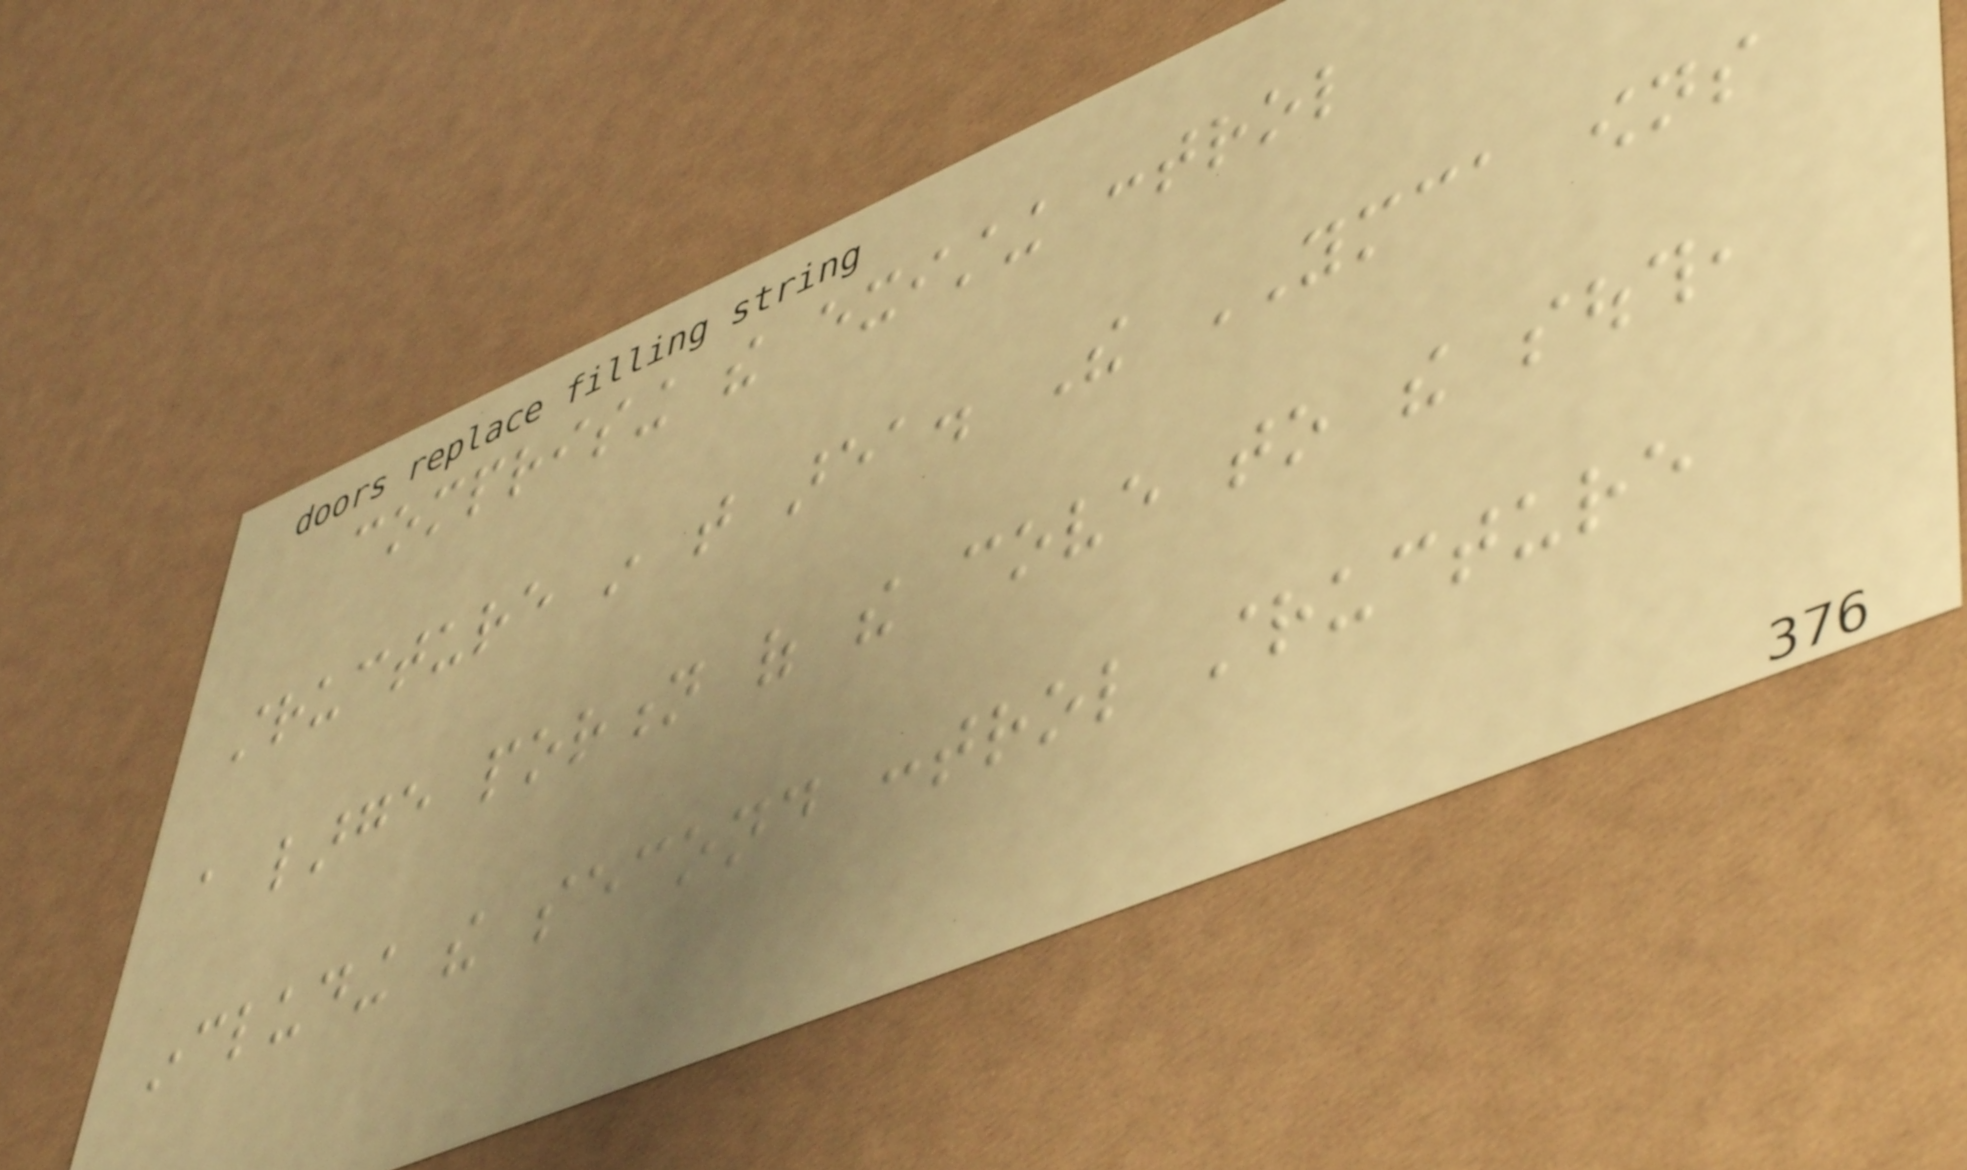comprising the existing control
structure in that area. The YMCA owns
a large portion of the cove to the south,
including the second control structure
